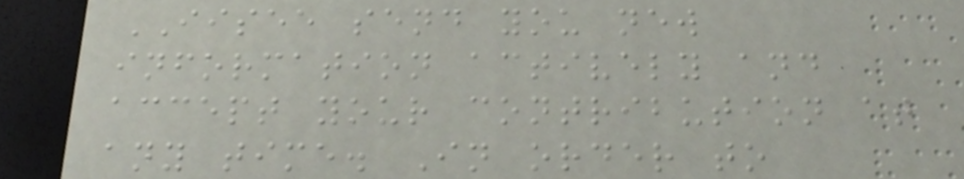IISEE send you new
information actively and
accept your contribution at
any time. In order to
